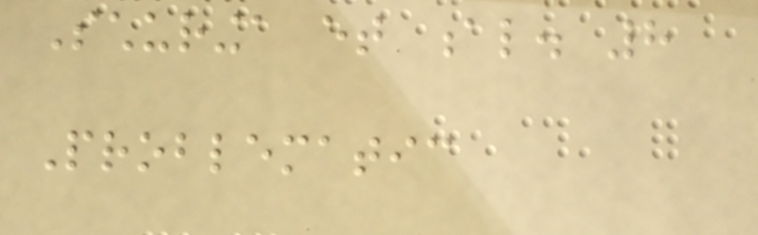Schuringa et al. 8
Problematic
